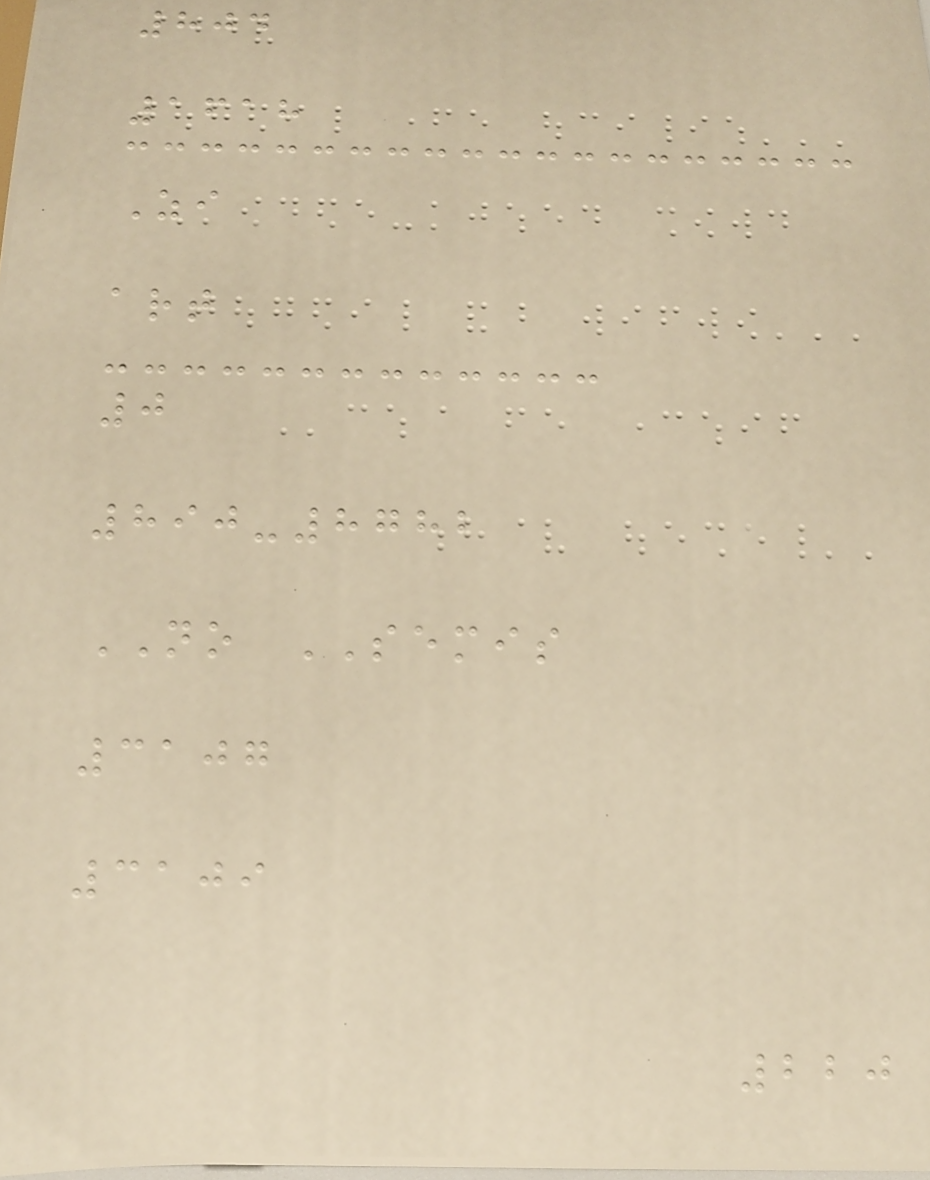804
1618
Zi
art
0
890-8782
NO SEMIS
3107
3109
220
